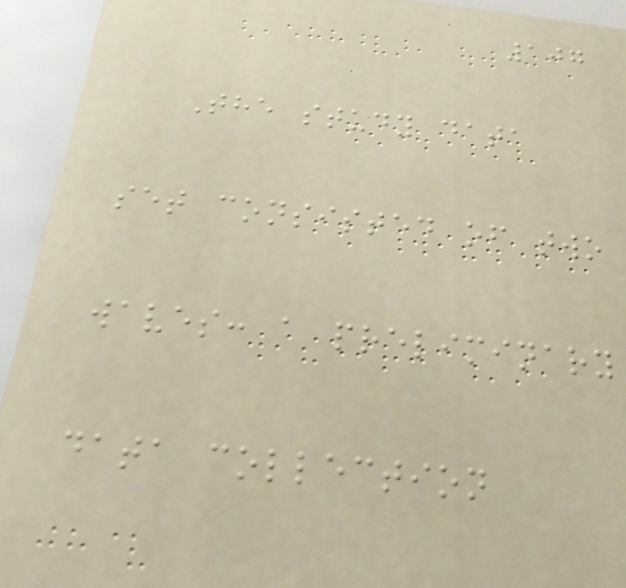107
The study data
set consisted of two
waves: a preliminary
data collection
